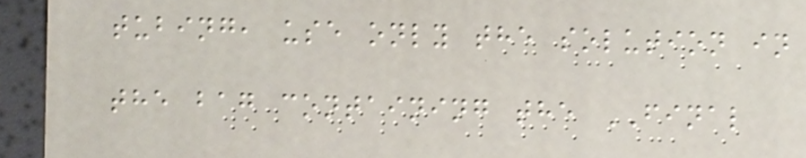tubing, use only the solution in
the bag containing the FINAL
